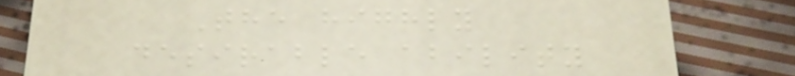The highly
desirable ability
